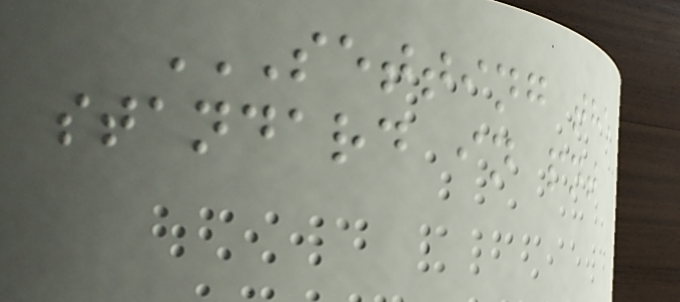SETTING THE
STANDARD IN PNT
